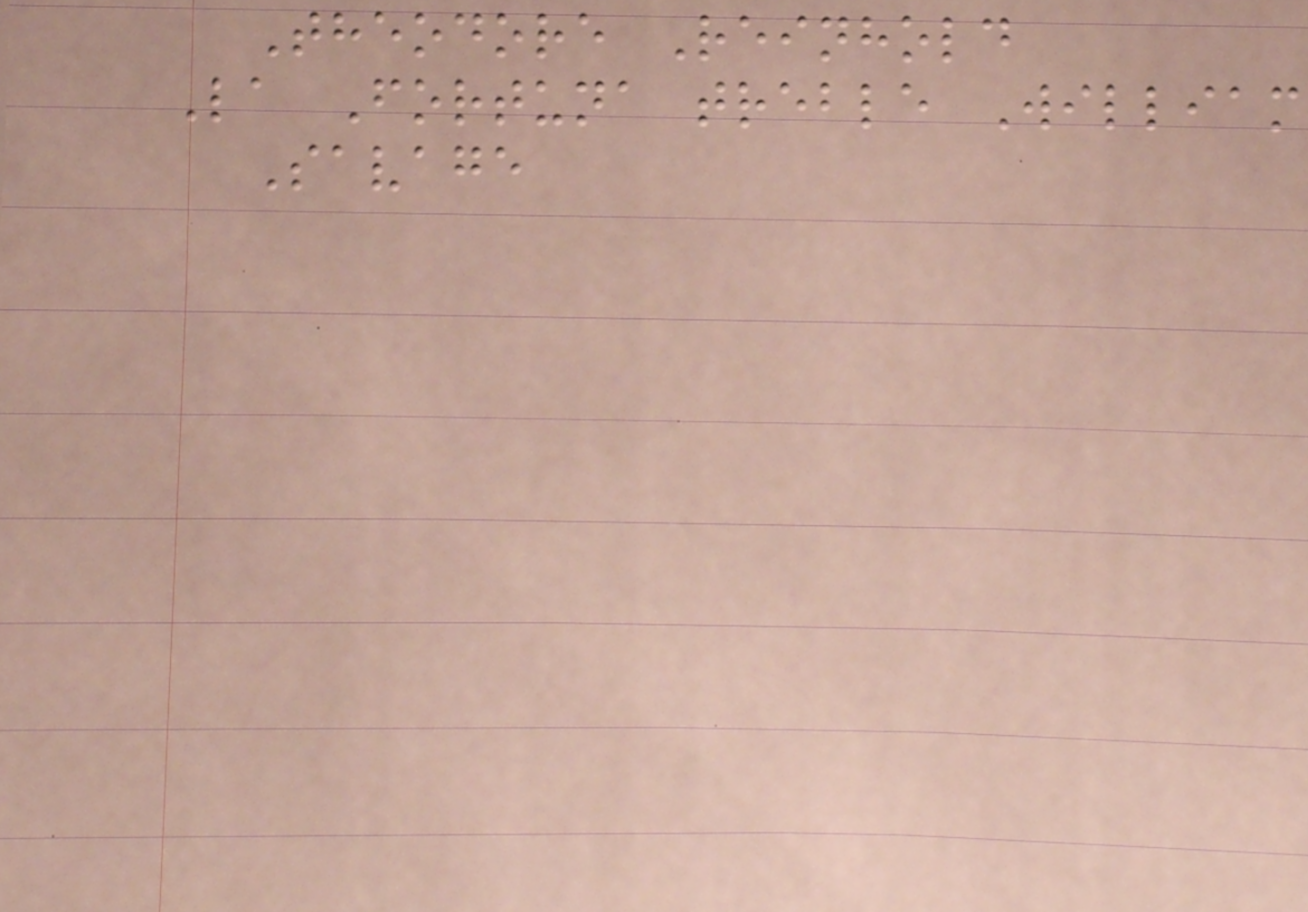Theodore Reinhold
La Fortuna treble William
Savage
